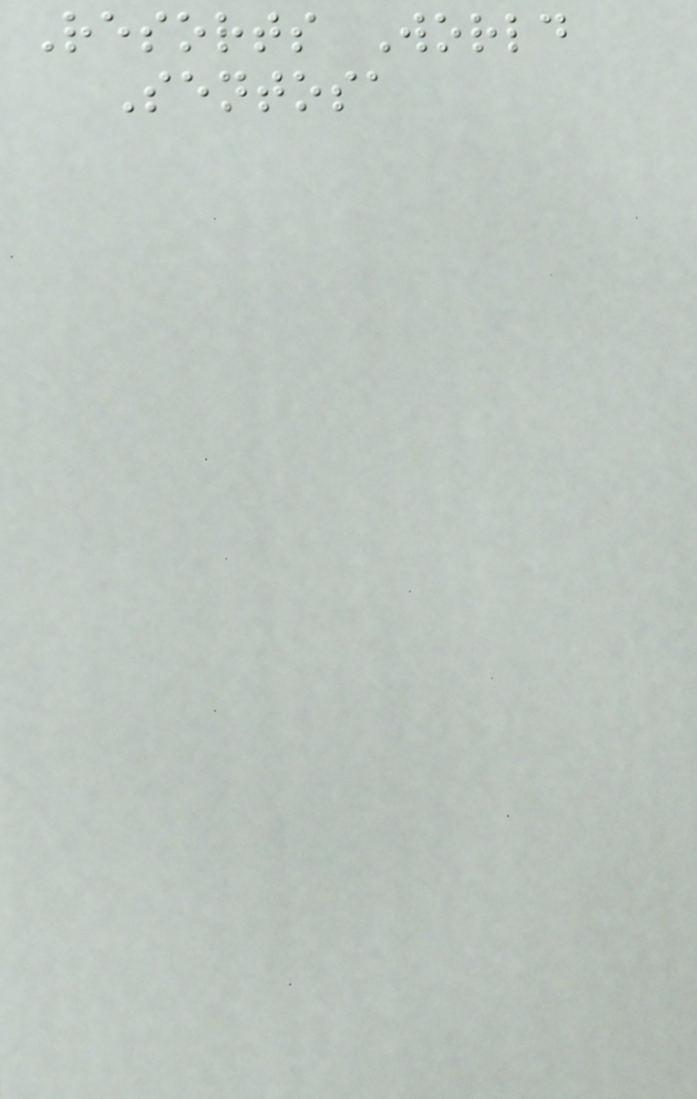Resorts World
Sentosa
